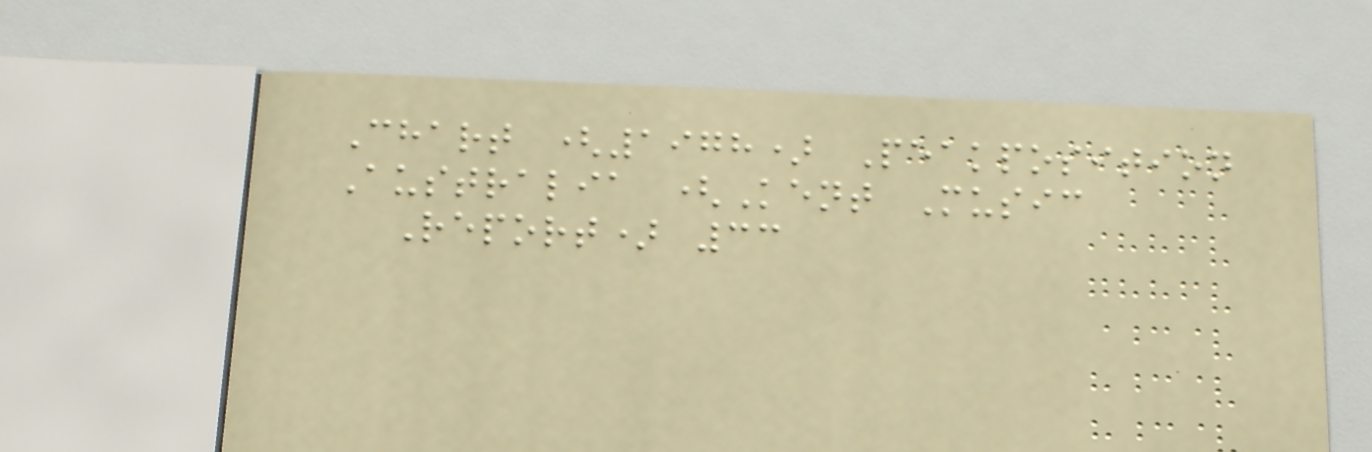Chart (1978) Peakposition
Australia (Kent Music
Report) 33
